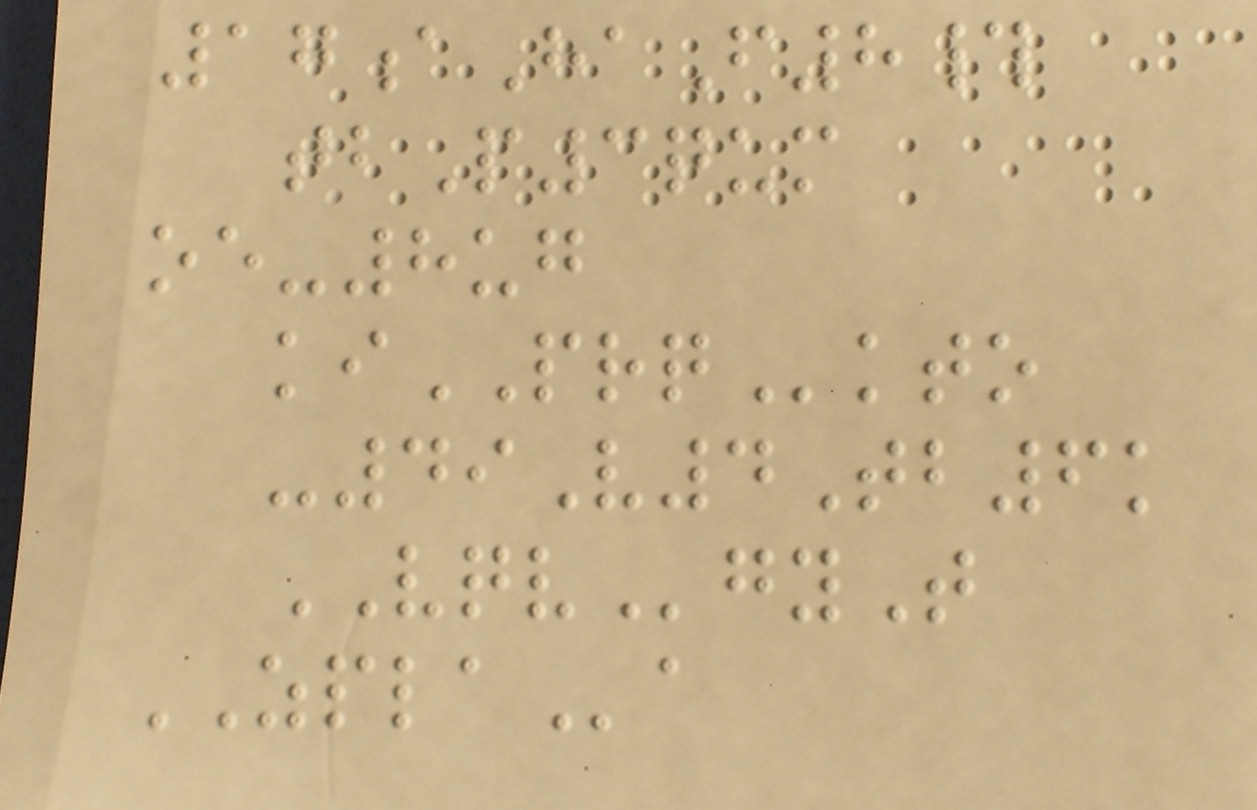17aHaF8#
tbP3qum
oe-8ug
kiPRQkto
-49V4Tb6k
VQVgyT
ZPLAa
